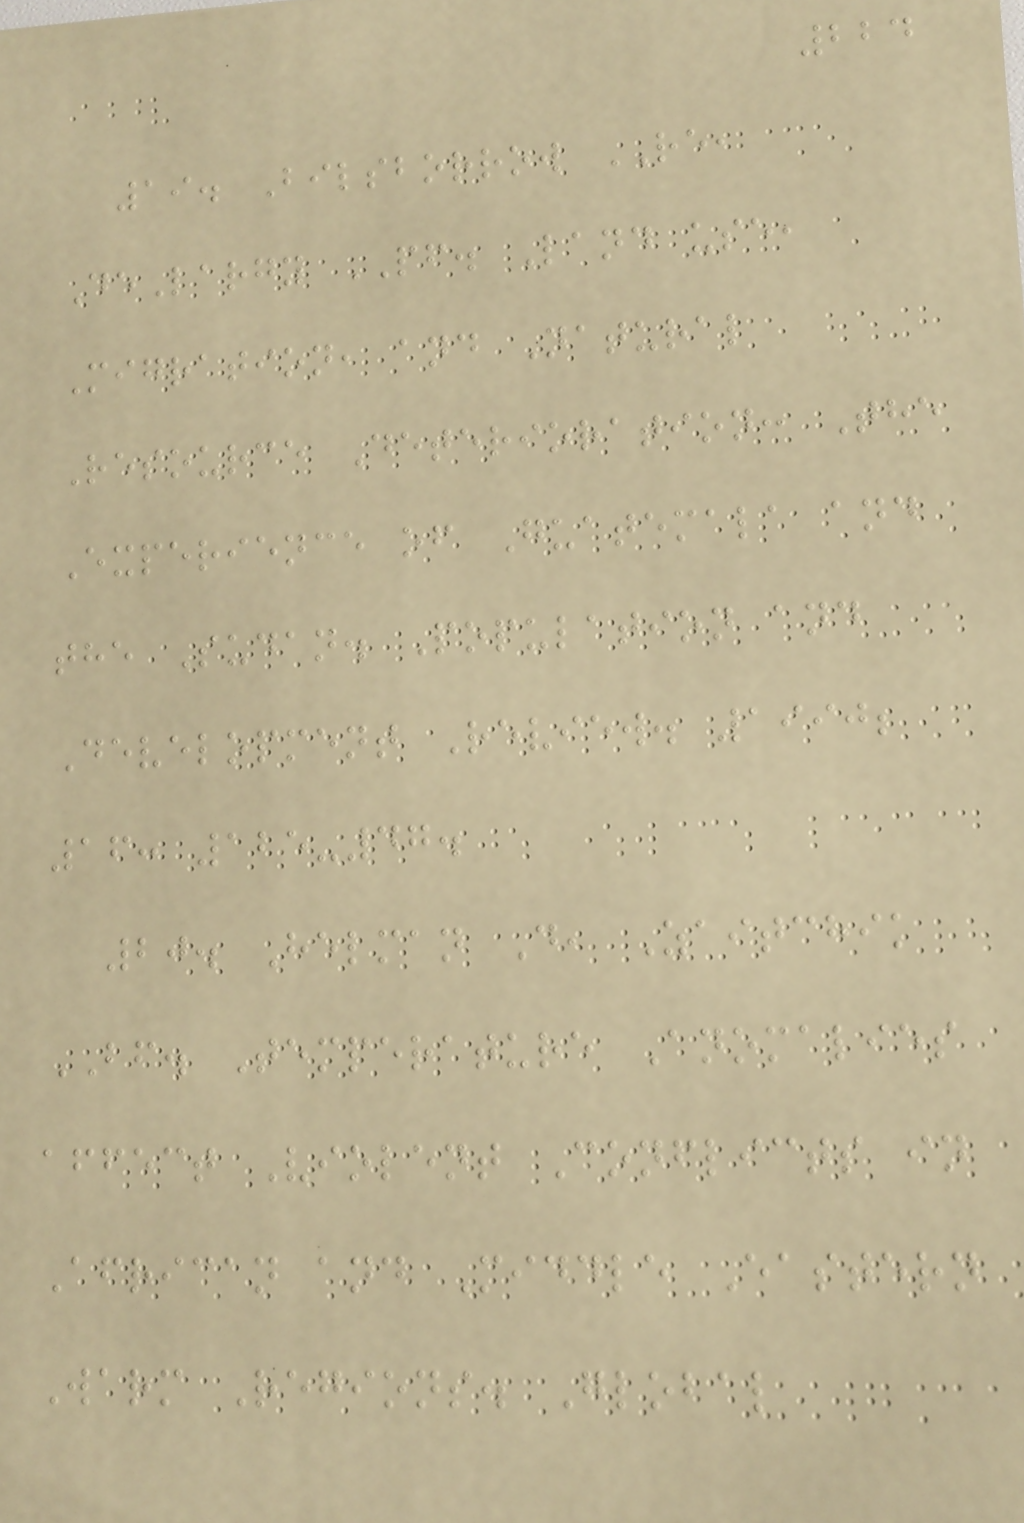224
19. Bilsborrow RE,
DeLargy PF. Land use,
Migration, and Natural
Resource Deterioration: The
Experience of Guatemala and
the Sudan. Population and
Development Review. 1990;
16: 125-47.
20. Helman D, Zaitchik
BF. Temperature Anomalies
affect Violent Conflicts in
African and Middle Eastern
Warm Regions. Global
